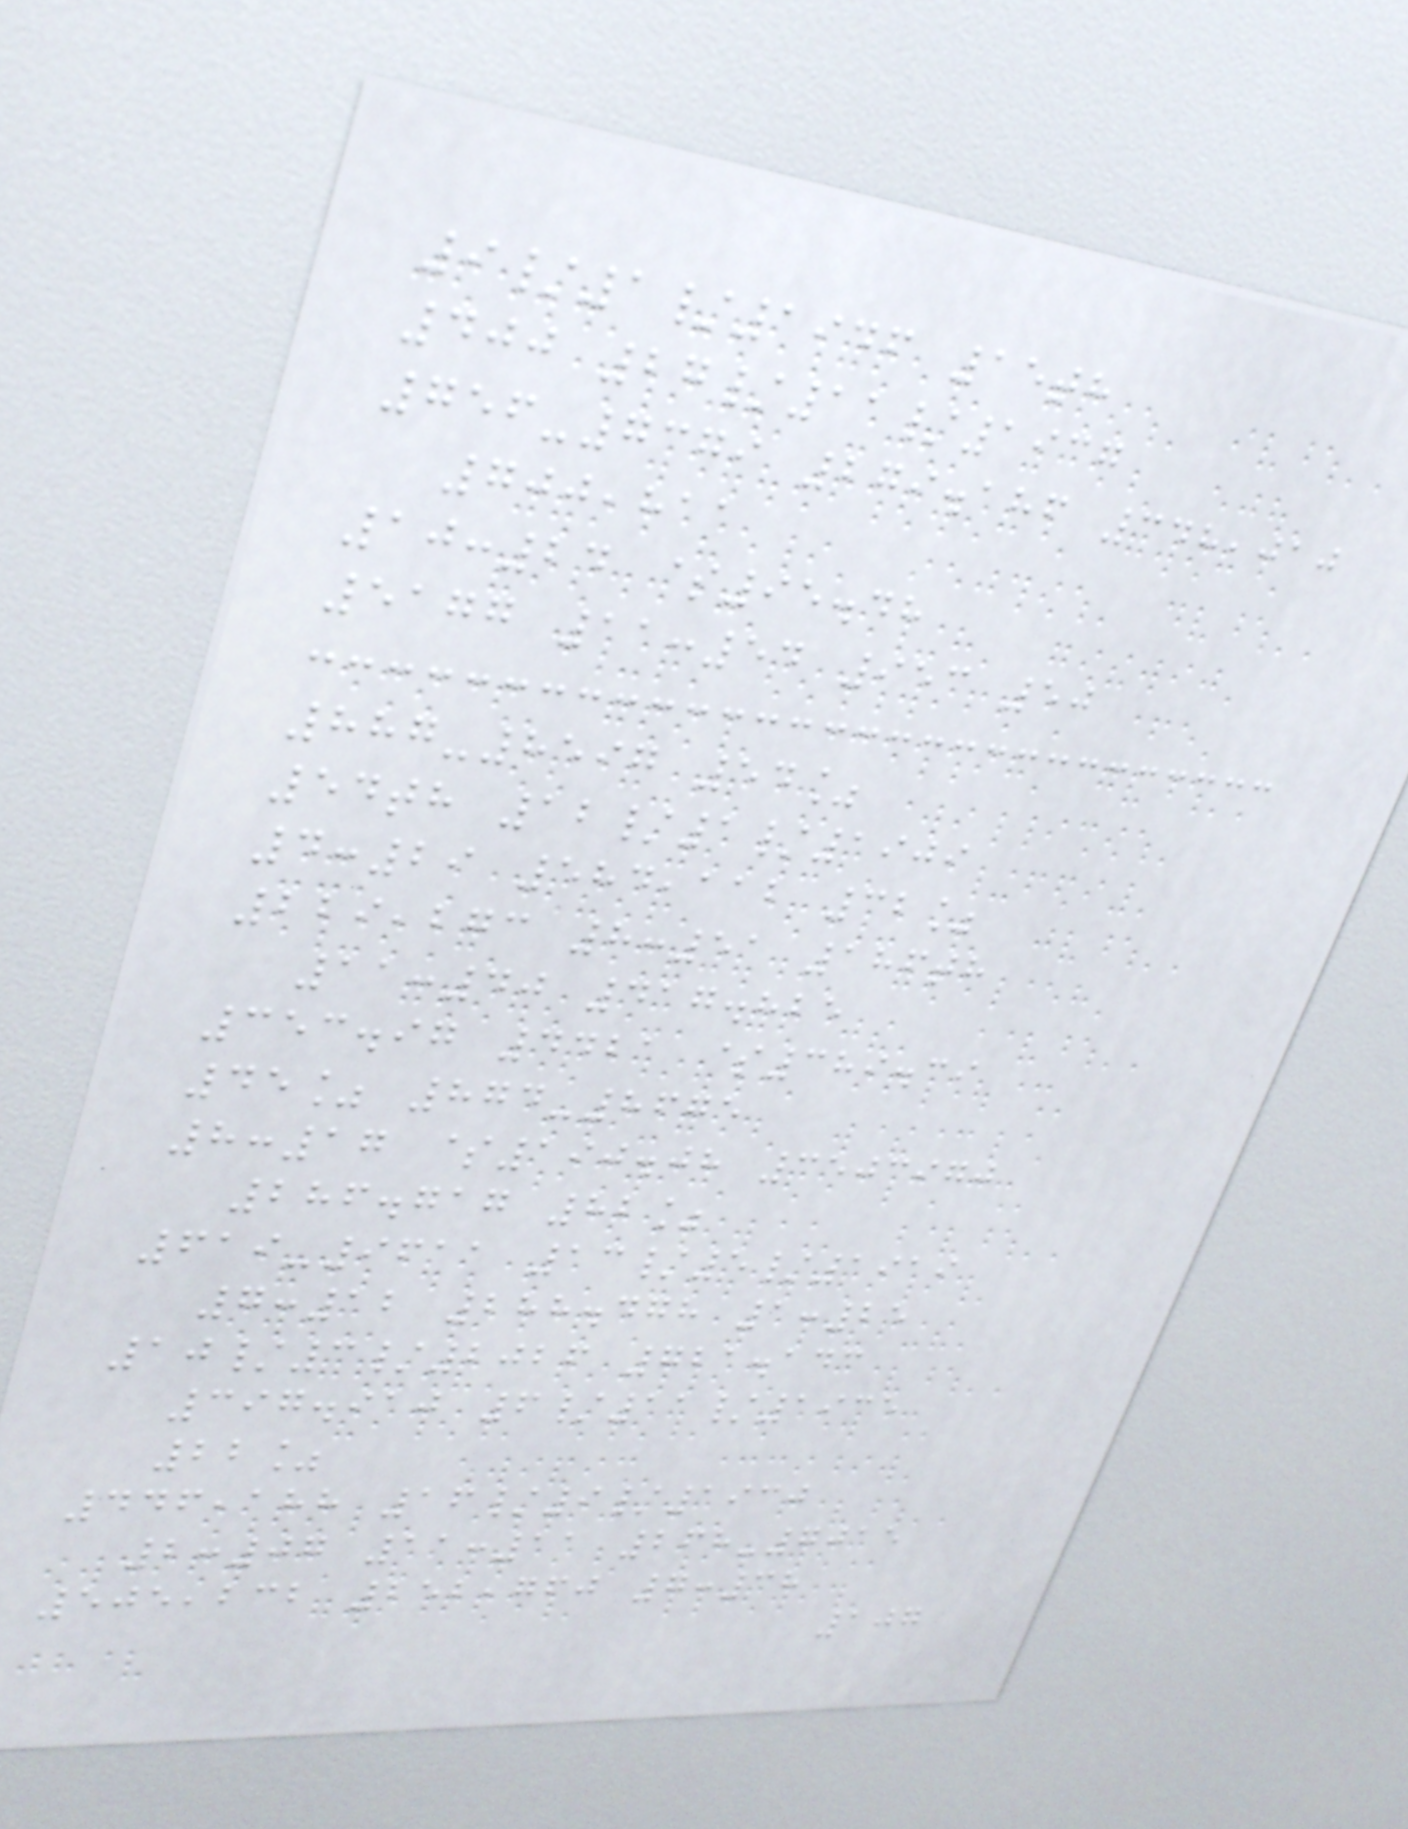9/1/1946 15th
400 27/11/1937
756-7379 279.186 348,010
700,811
10:24 $95.48
5177 11:54 953 50
887-8597 54%
54th 12/1/1909
4:29 584,112 32%
229,273 8:51 186th
11:40 417.825
353.97 4421 $389.39
45% 874-8675
8:17 $190.08 3503970
286.717 82%
619-9611 13/5/1919
7:12 288.478 1:25
10/3/2026 721.143
397.910 6/11/1935
22%
446,188 16/9/1930
2:07 11:11 268-7015
505,232 252,760 7:38
107
